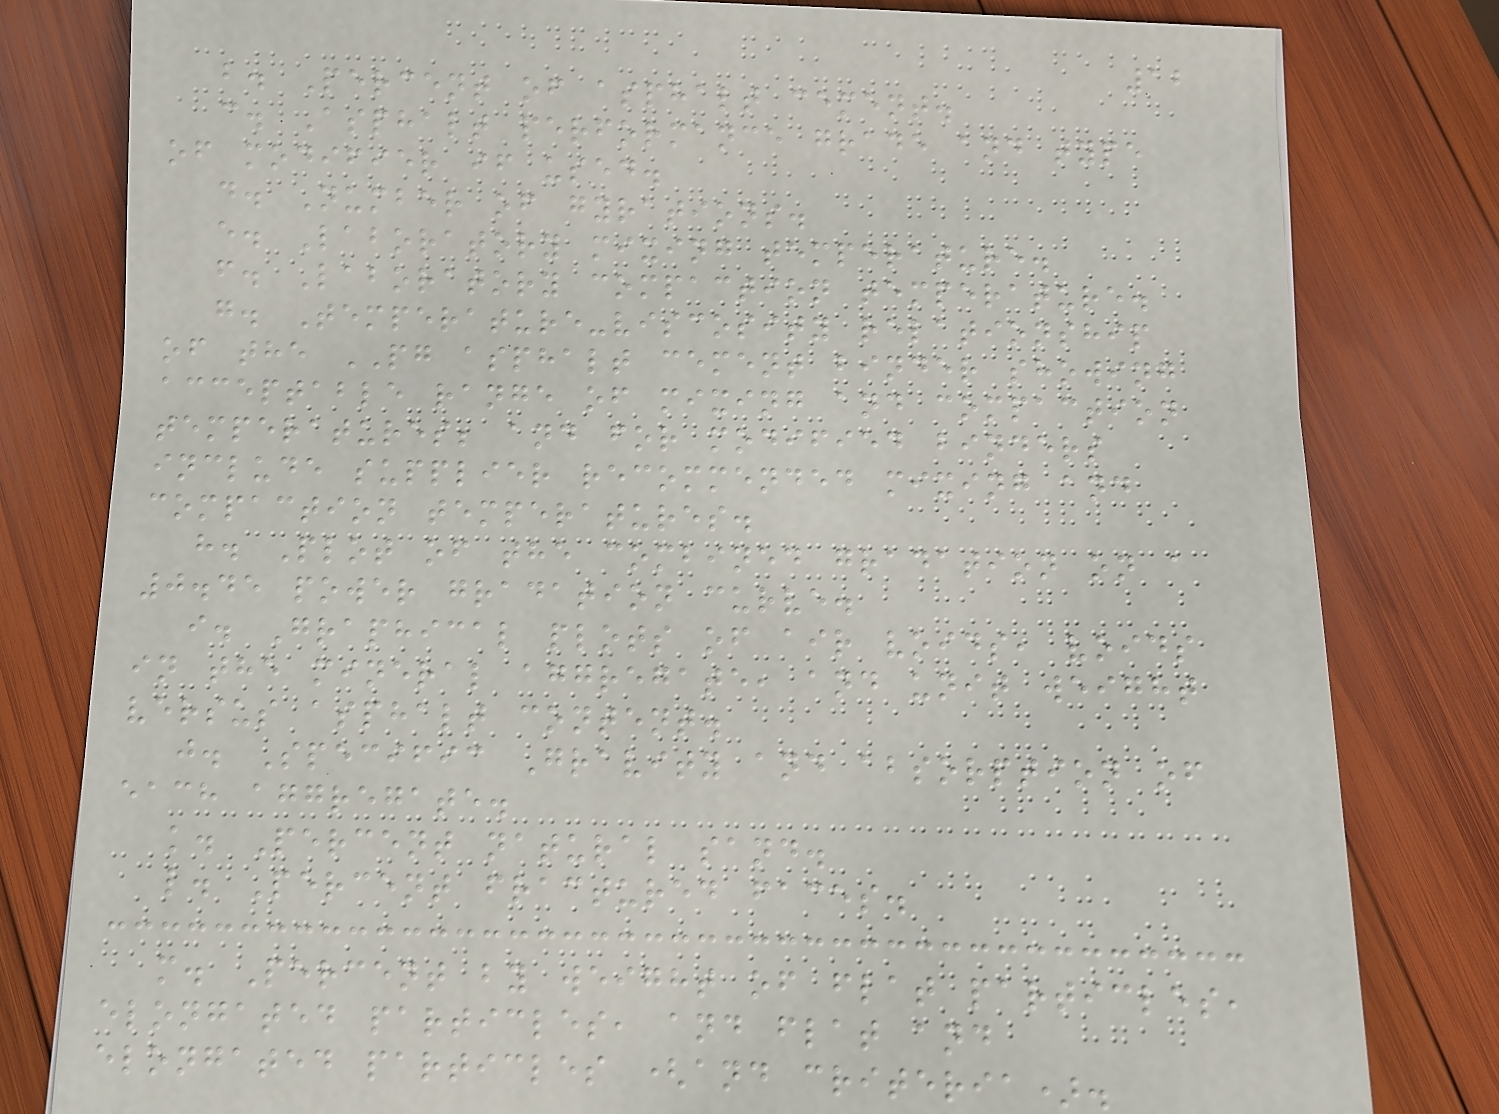12
b. Percent of asphalt cement.
c. Asphalt performance grade and type
of modifier if used.
d. Number of gyrations.
e. Laboratory mixing temperature.
f. Laboratory compaction temperature.
g. Temperature-viscosity relationship
of the PG asphalt cement binder showing
acceptable range of mixing and compaction
temperatures; and for modified binders
include supplier recommended mixing and
compaction temperatures.
h. Plot of the combined gradation on a
0.45 power gradation curve.
i. Graphical plots of air voids, voids
in the mineral aggregate, and unit weight
versus asphalt content.
j. Specific Gravity and absorption of
each aggregate.
k. Percent natural sand.
l. Percent fractured faces.
m. Percent by weight of flat particles,
elongated particles, and flat and
elongated particles (and criteria).
